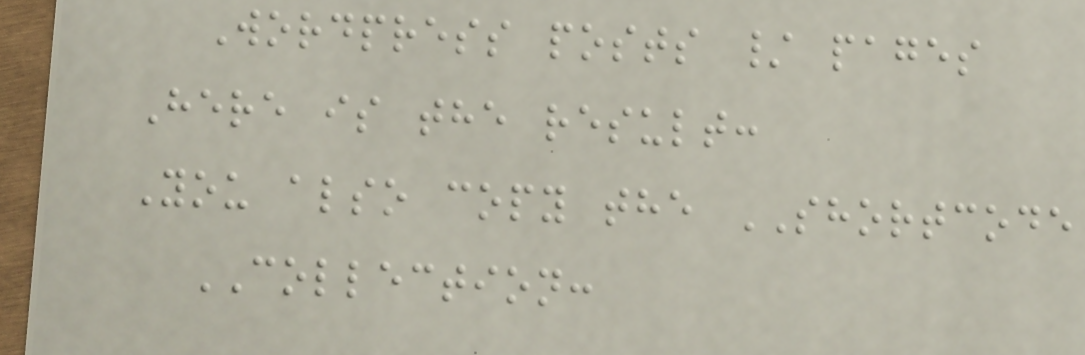Wordpress posts / pages
Here is the result:
You also copy the SHORTCODE
COLLECTION:
